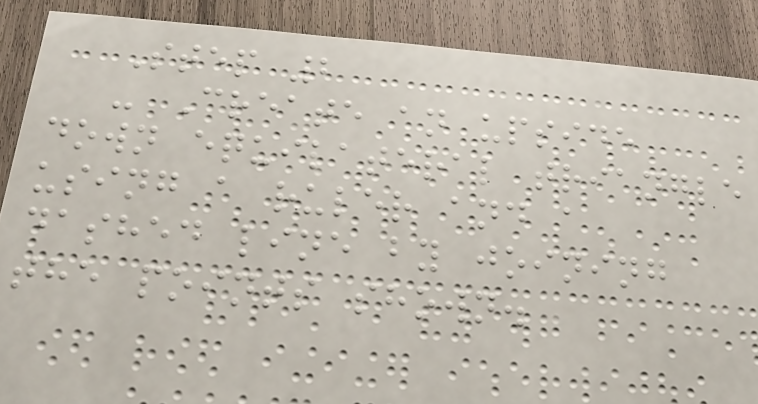Step 2
- Create an upside
down equilateral triangle
using a ruler and a
dashed line by joining
the points shown.
